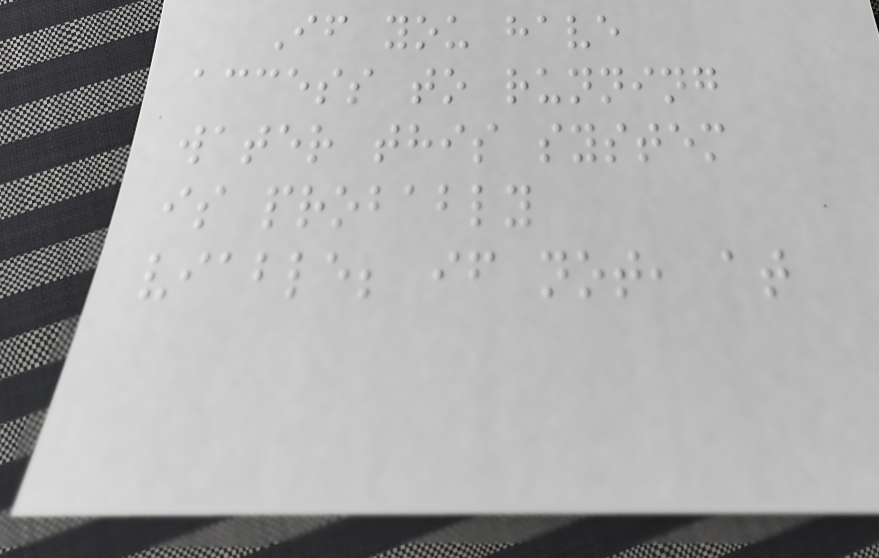If you have
access to running
water this system
is probably
viable; if not, at
